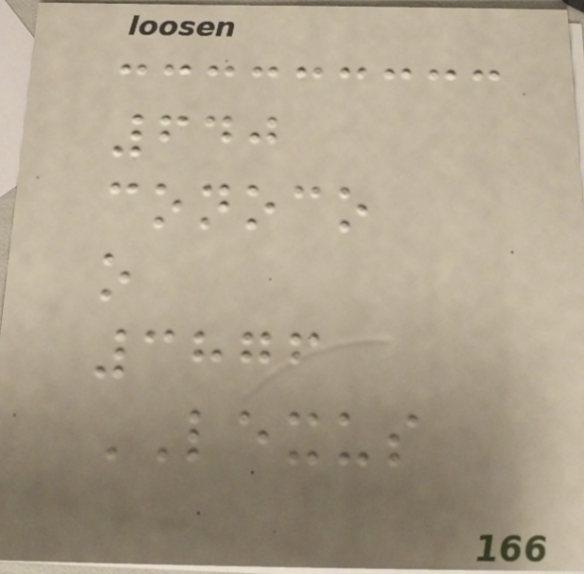640
conoco
o
3876
LEXUS
